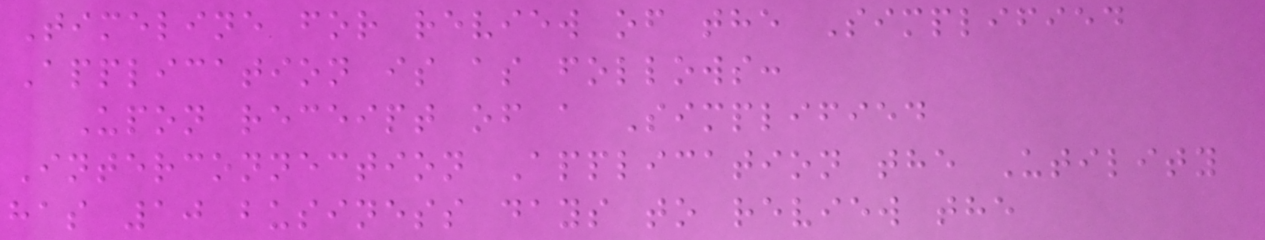Timeline for review of the Simplified
Application is as follows:
Upon receipt of a Simplified
Interconnection Application the Utility
has 10 business days to review the
